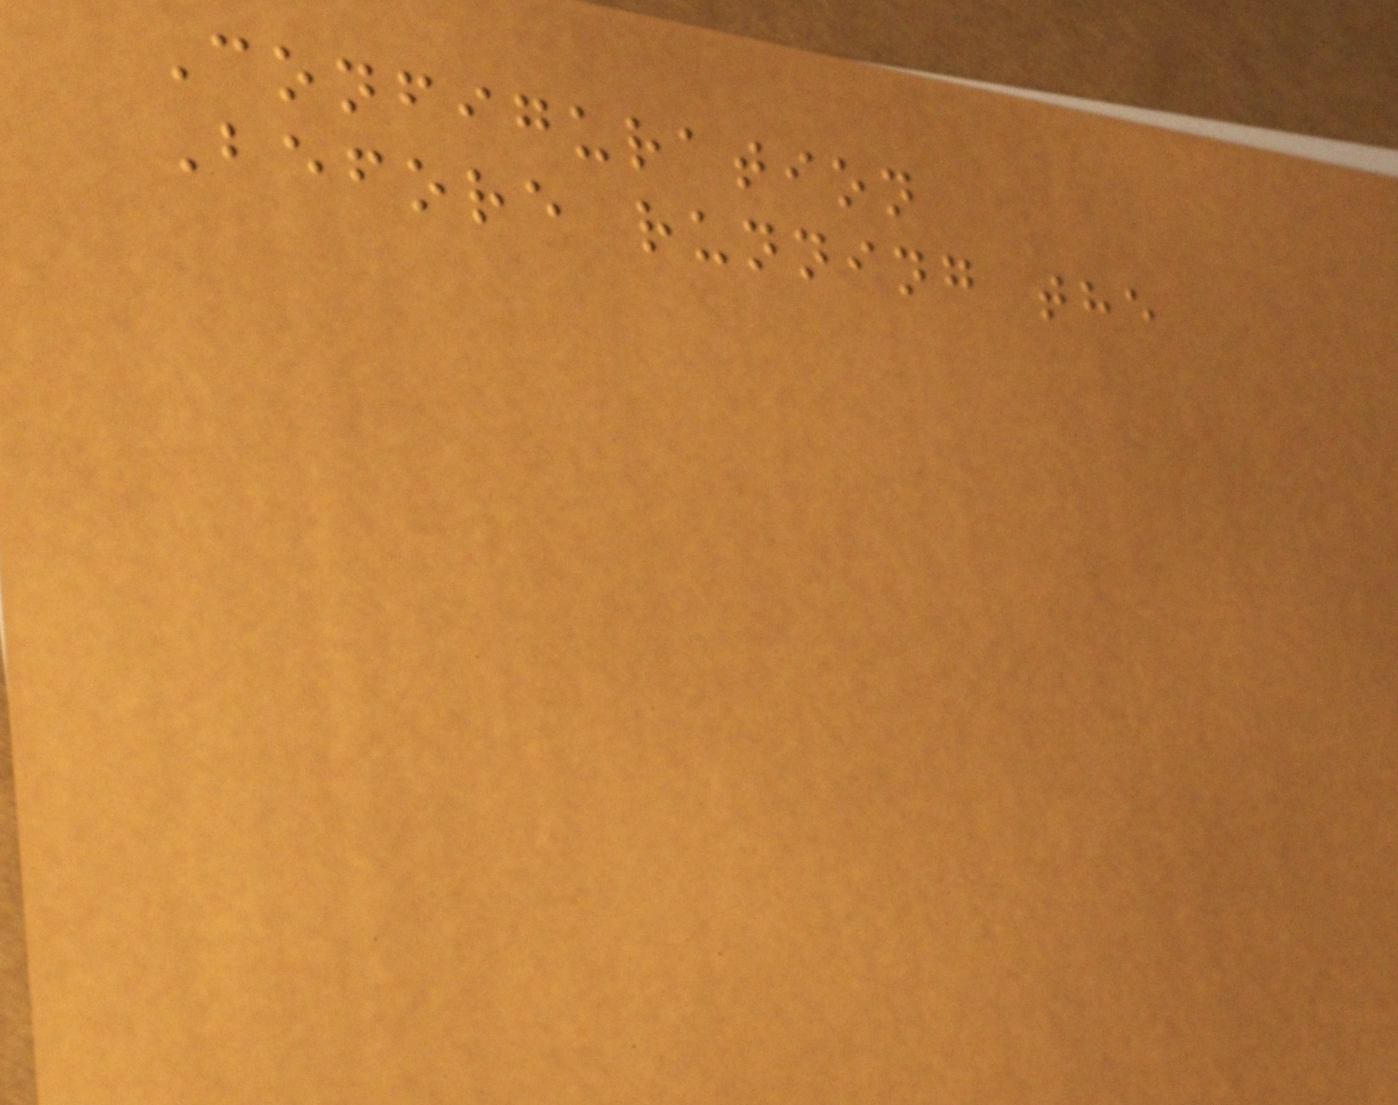Configuration
Before running the
